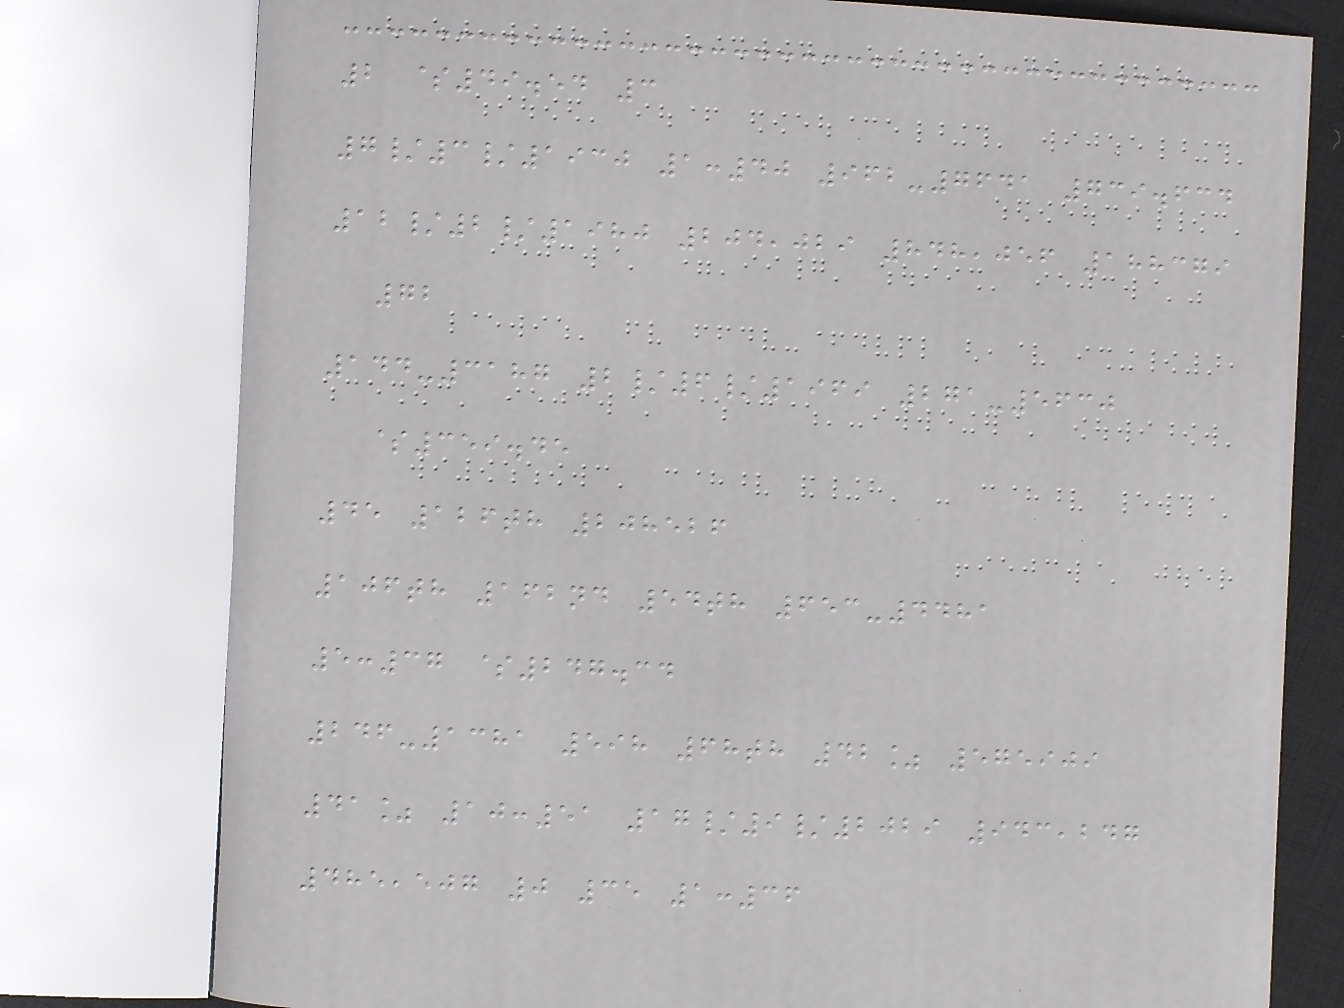2 $49.54 3
7/3/1930 1:40 962-7641 739.634
12/2/1980 204,029 848,056 188379
72
144-3187 2/6/1969 271-5630
$359.45
45 126th 208526
106th 162nd 54th 653-4481
5:37 $247.34
246-1381 598 68th 42% 575909
41% 10:51 17/9/2029 943,247
485,507 0 35 1:36
